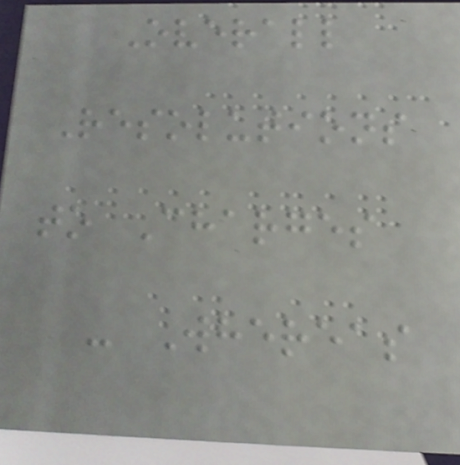Overall
Resolutions
to Charges
- Whereas
